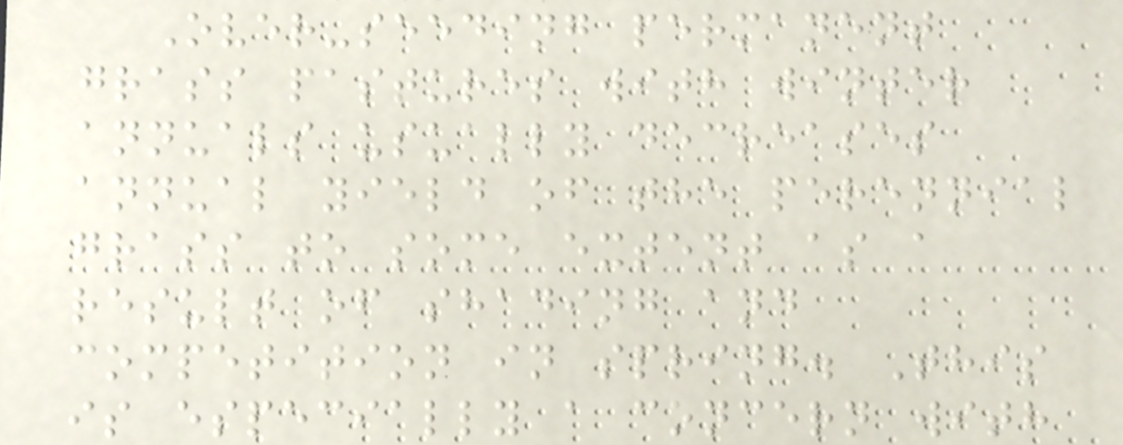Over-seeding permanent
grass pastures with winter
annuals usually decreases
annual yield of the perennial
grass to some extent as a
result of shading and
competition in spring. This
is especially a concern with
